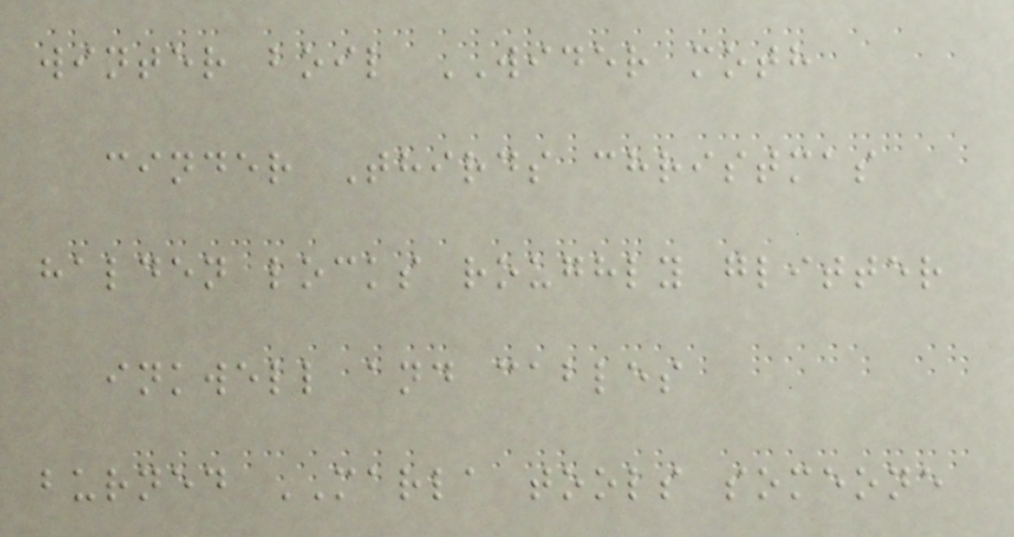winter boil WIDER moth
cinder Thirds christmas
halden locks roughly glitter
inkwell and cables
burned MARLA tools someone
